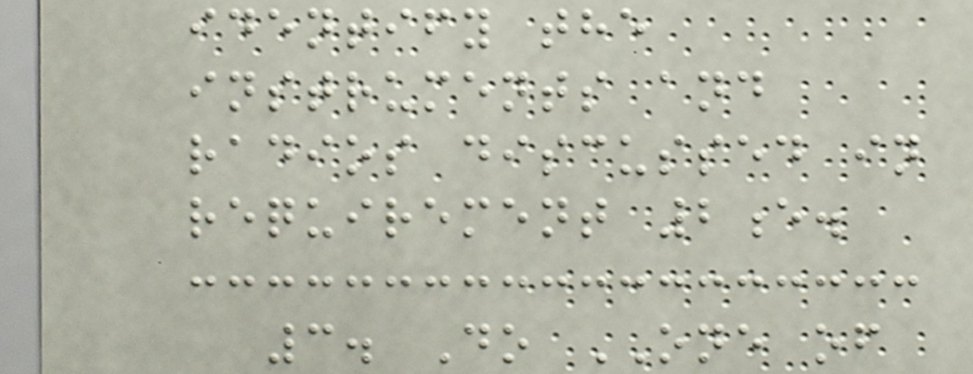identify the
instruments and
radios discussed in
requirement 2e.
3. Do ONE of
